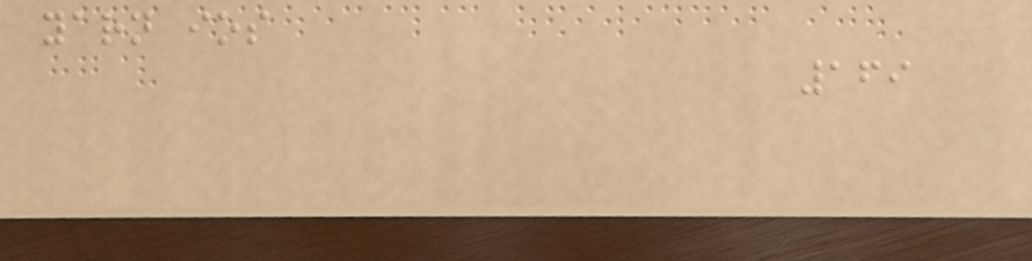yarn ios
169
